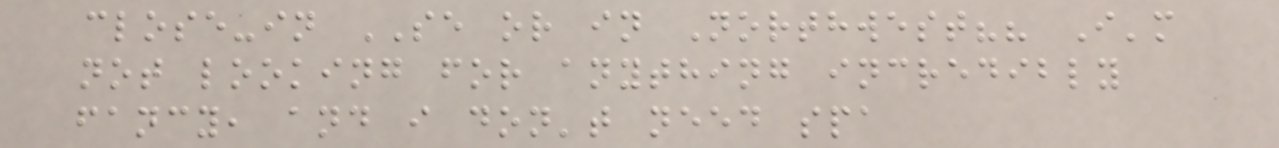close-in SE or in Northwest?? I'm
not looking for anything incredibly
fancy, and i don't need spa
